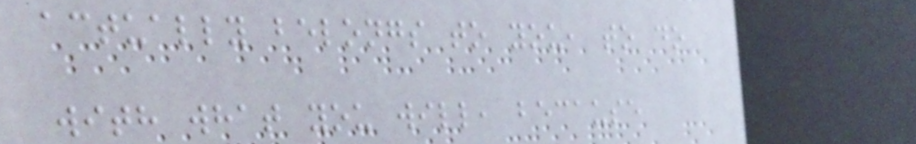actually belongs to you, to do
with what you will, because
